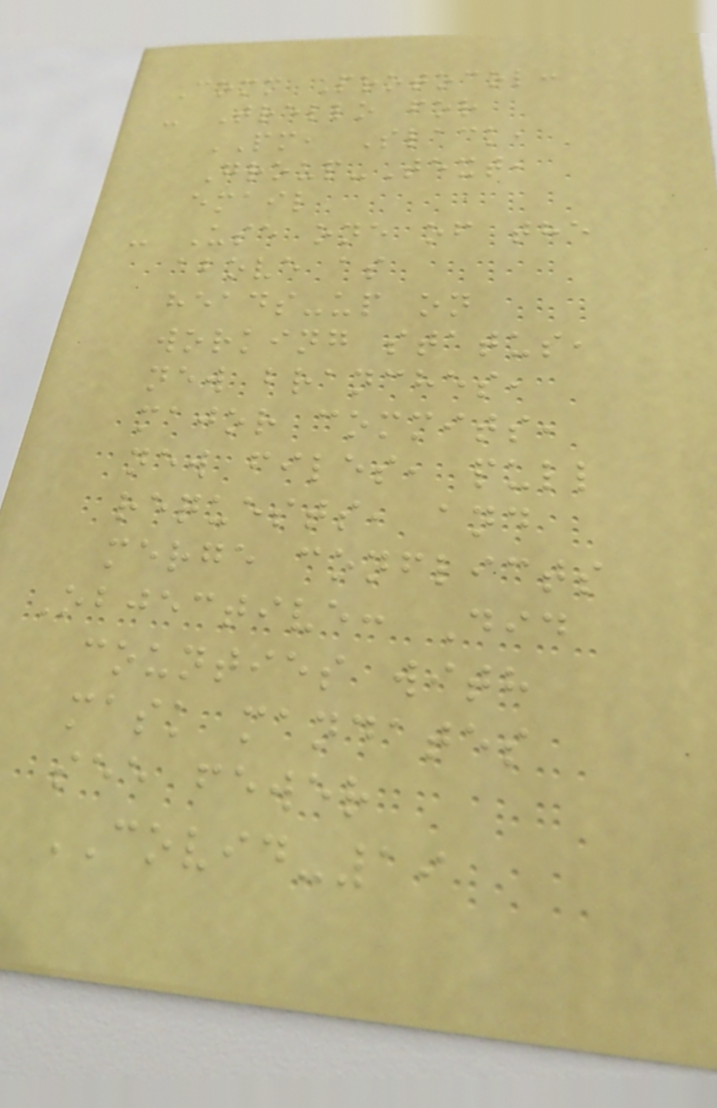Comm Protocol:
- Trello for
PM, Slack,
Group-Text,
email
- Use one of the
above as
heads-up on
working status,
new branches,
major commits,
new files, pull
requests, and
merge conflicts
Objective: Did
counties with
mask mandates
see fewer
COVID-19
